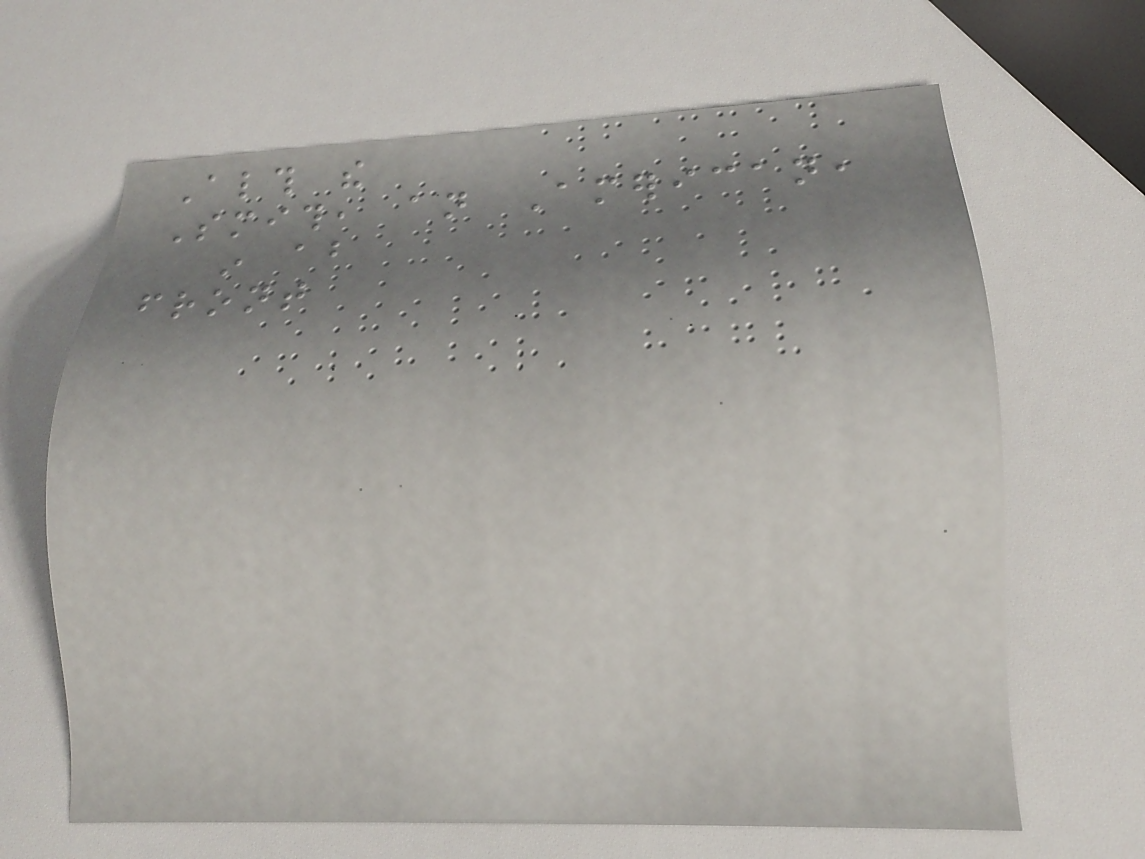Although the
Smith, an American,
in about
front
